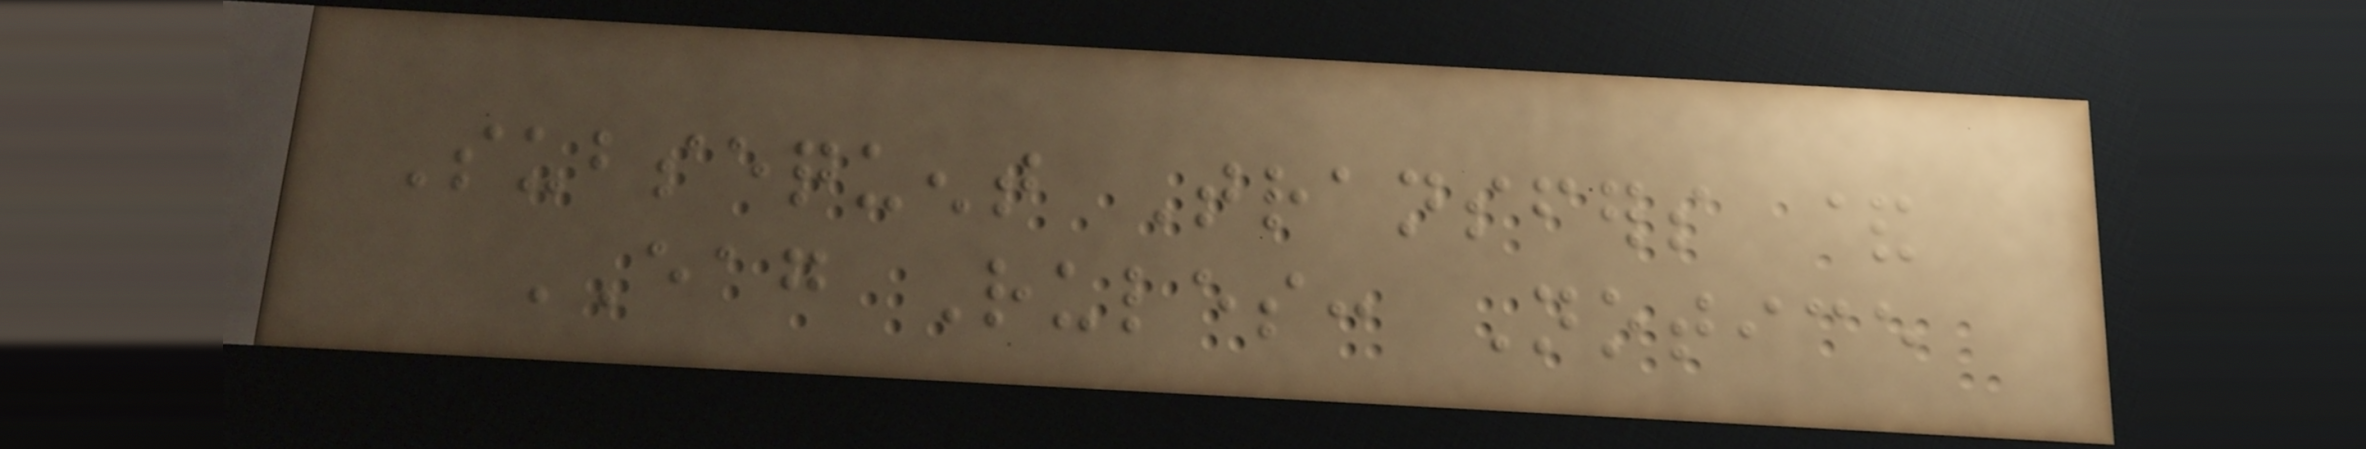Subsequent Transfers &
EAG Rules: Notice
